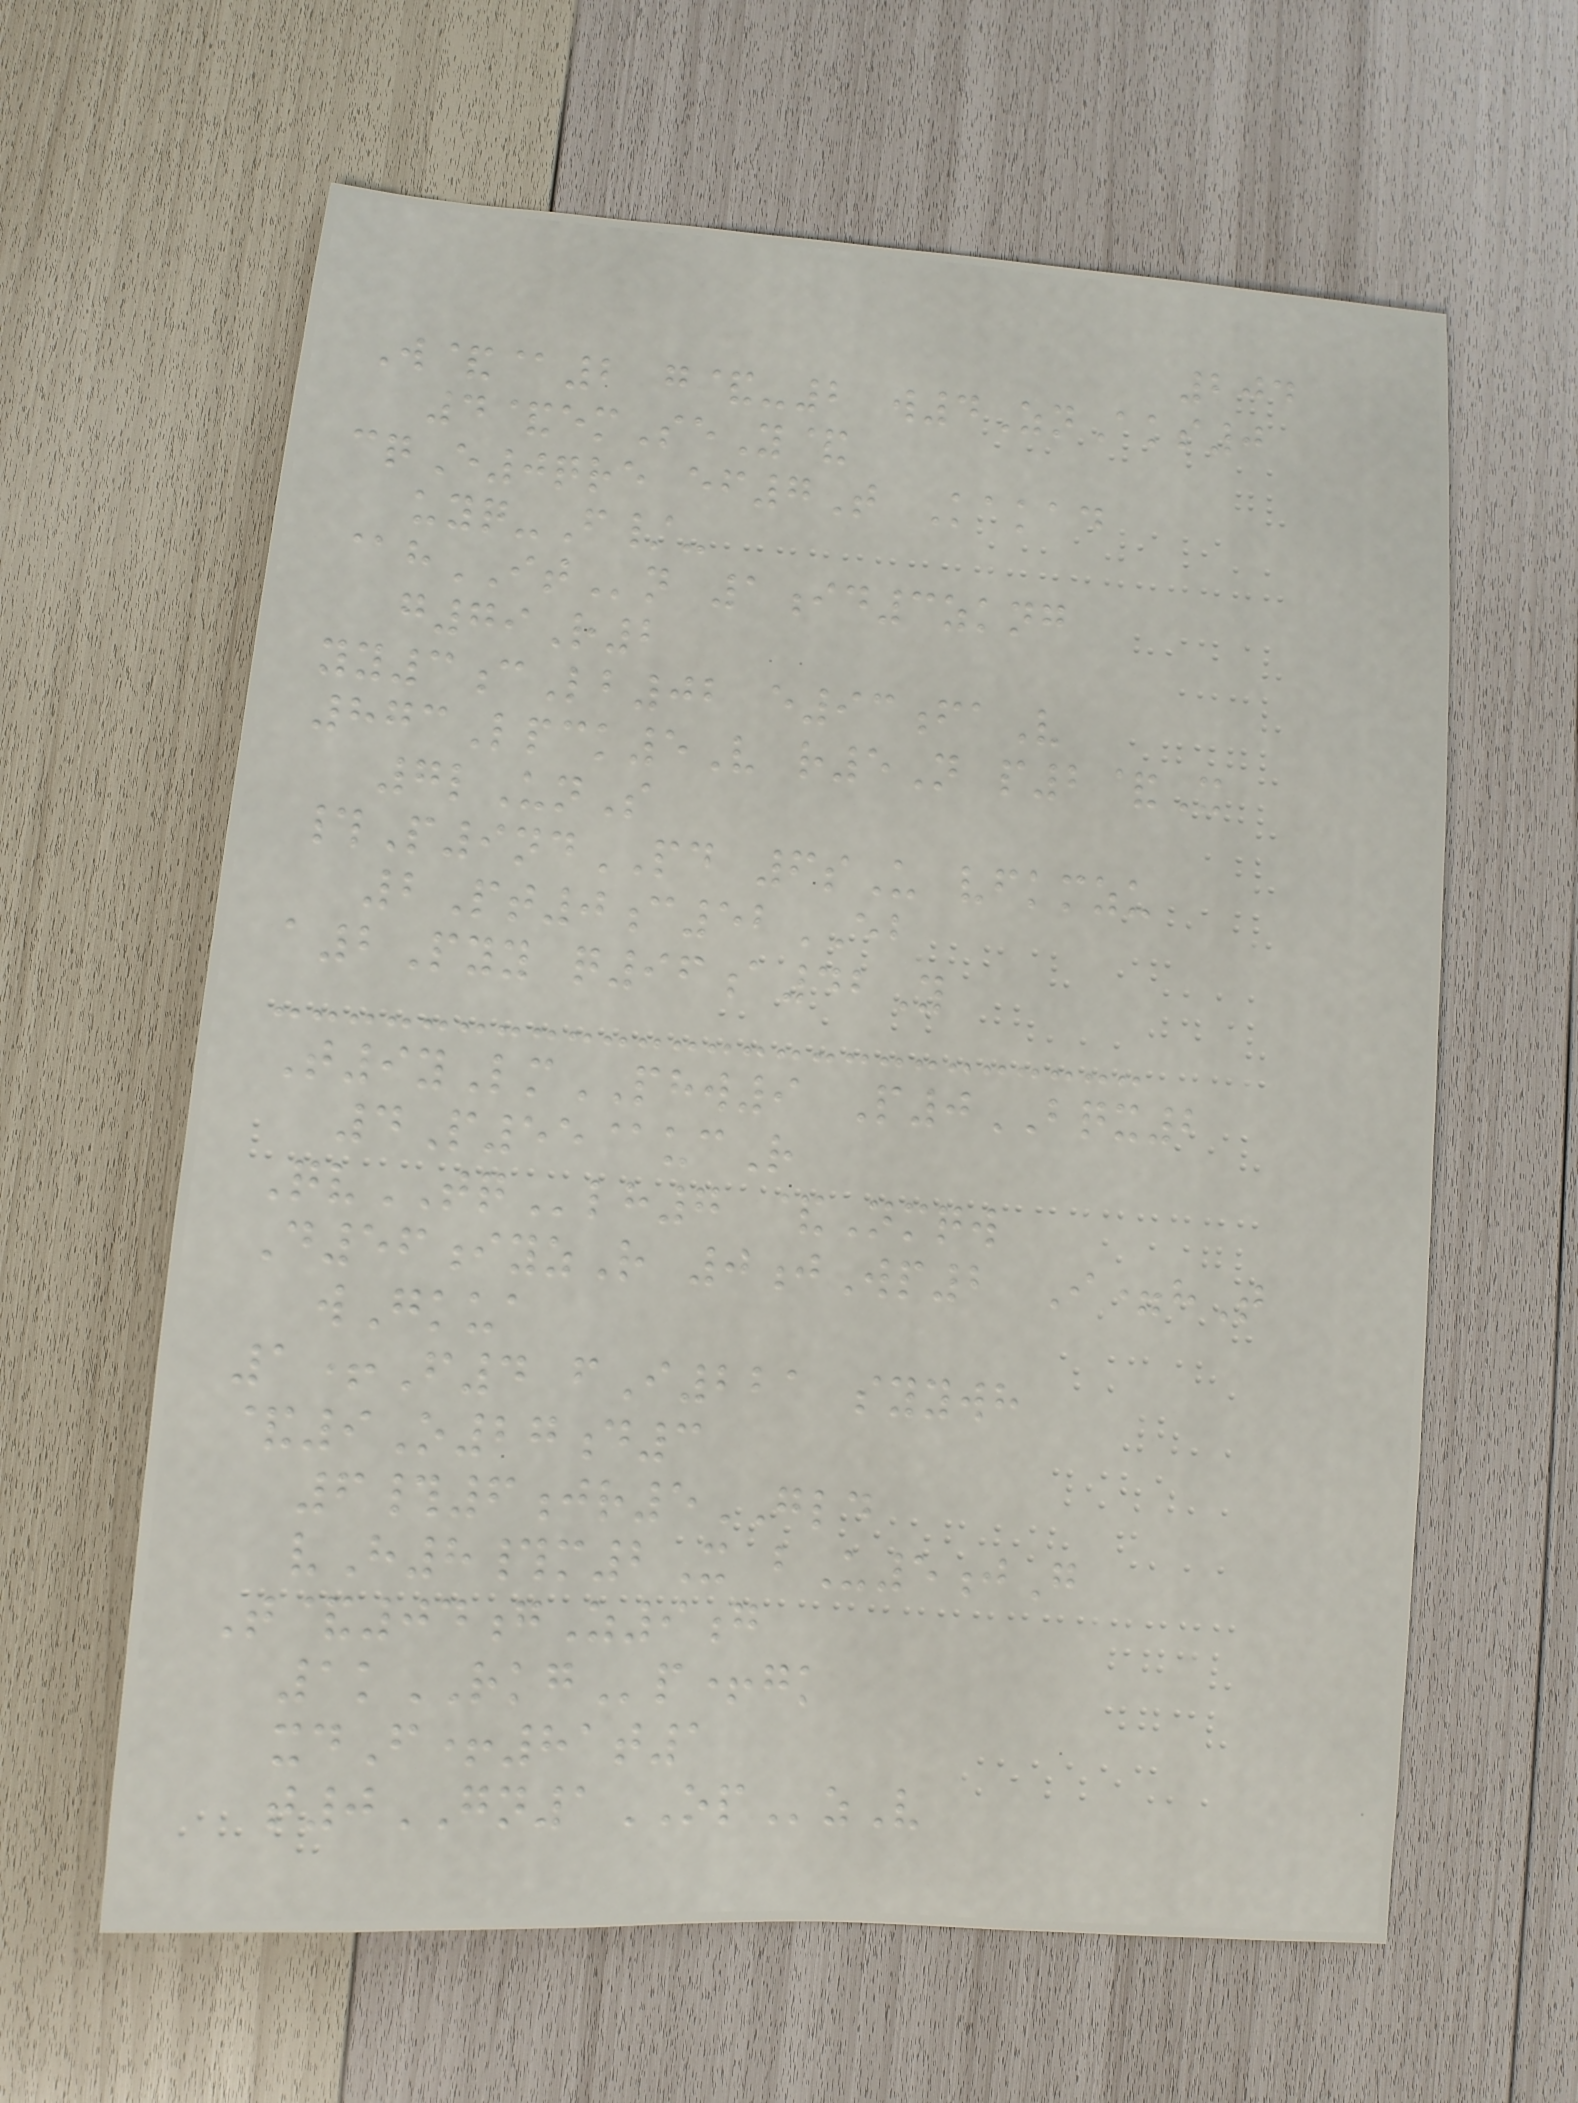204
W&@2 g&-2 w4ZnAks0
4&emSeY&
cqE0qre ef7T Kakad
uyq-F/-
@hITn 1id3zkng
g79R2
yy3cLb02 e93faV
873Lpck5V r5N p2&X
7lUnS
#P9ndPD 6sU vfkmzu
2Pt0c52EB
a2Pyy q96a42Y
T9yLmPHW9 P0BQX2
4P55@ucR
QvTQlh7 &Nmqw
D56iyzR 0jWp2 I=hT
wGkua
1+F4 fI221 syywh
&9O27d3
6#6jr5GLD
vH8#m2X bU5jG
T&04gZ9g
1kRKGp+gk
xdF+81t1
t0GN1OPzV
